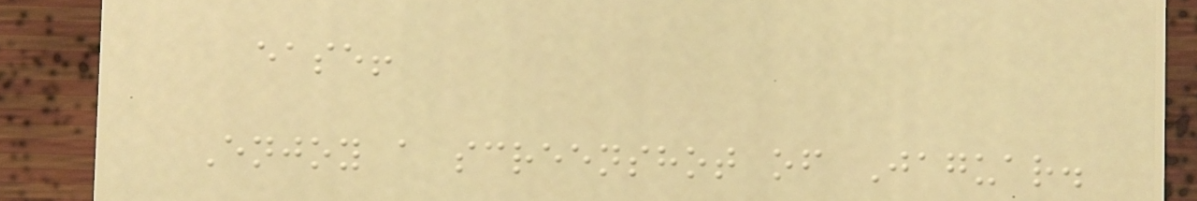ease!
Enjoy a screenshot of Jaguar.
